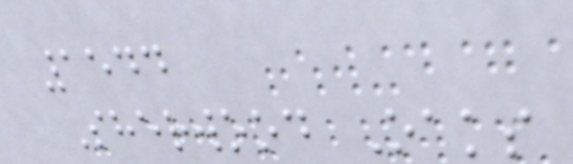1544
Sherwood Oaks
